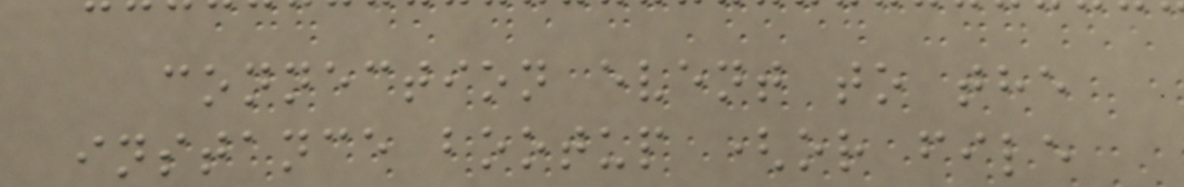connection event to the
instance bootup (or file
